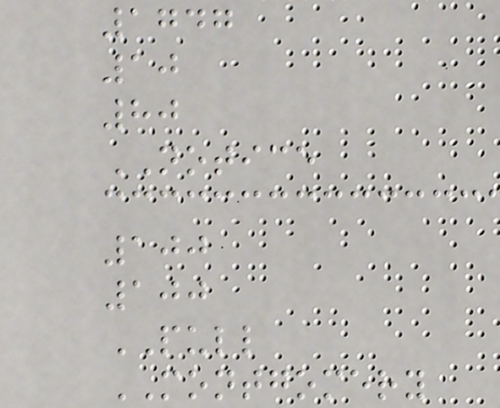1747
10
80
NOTICE
100
100
PULL
MONTGOMERY
